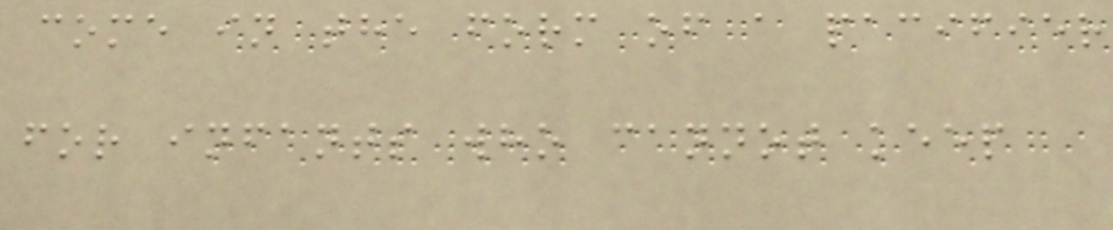come in the form of a pacifier
for infants who cannot keep
